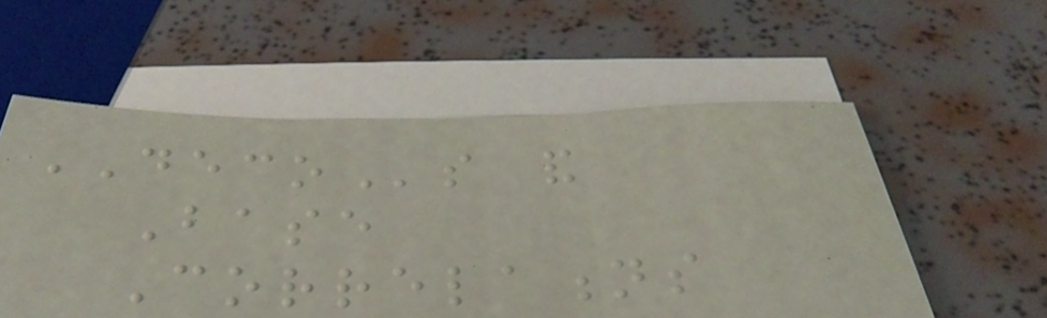DECOs and
Base
Correlations
